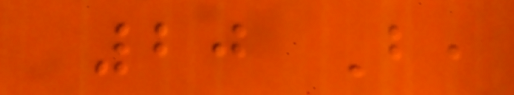20 But,
